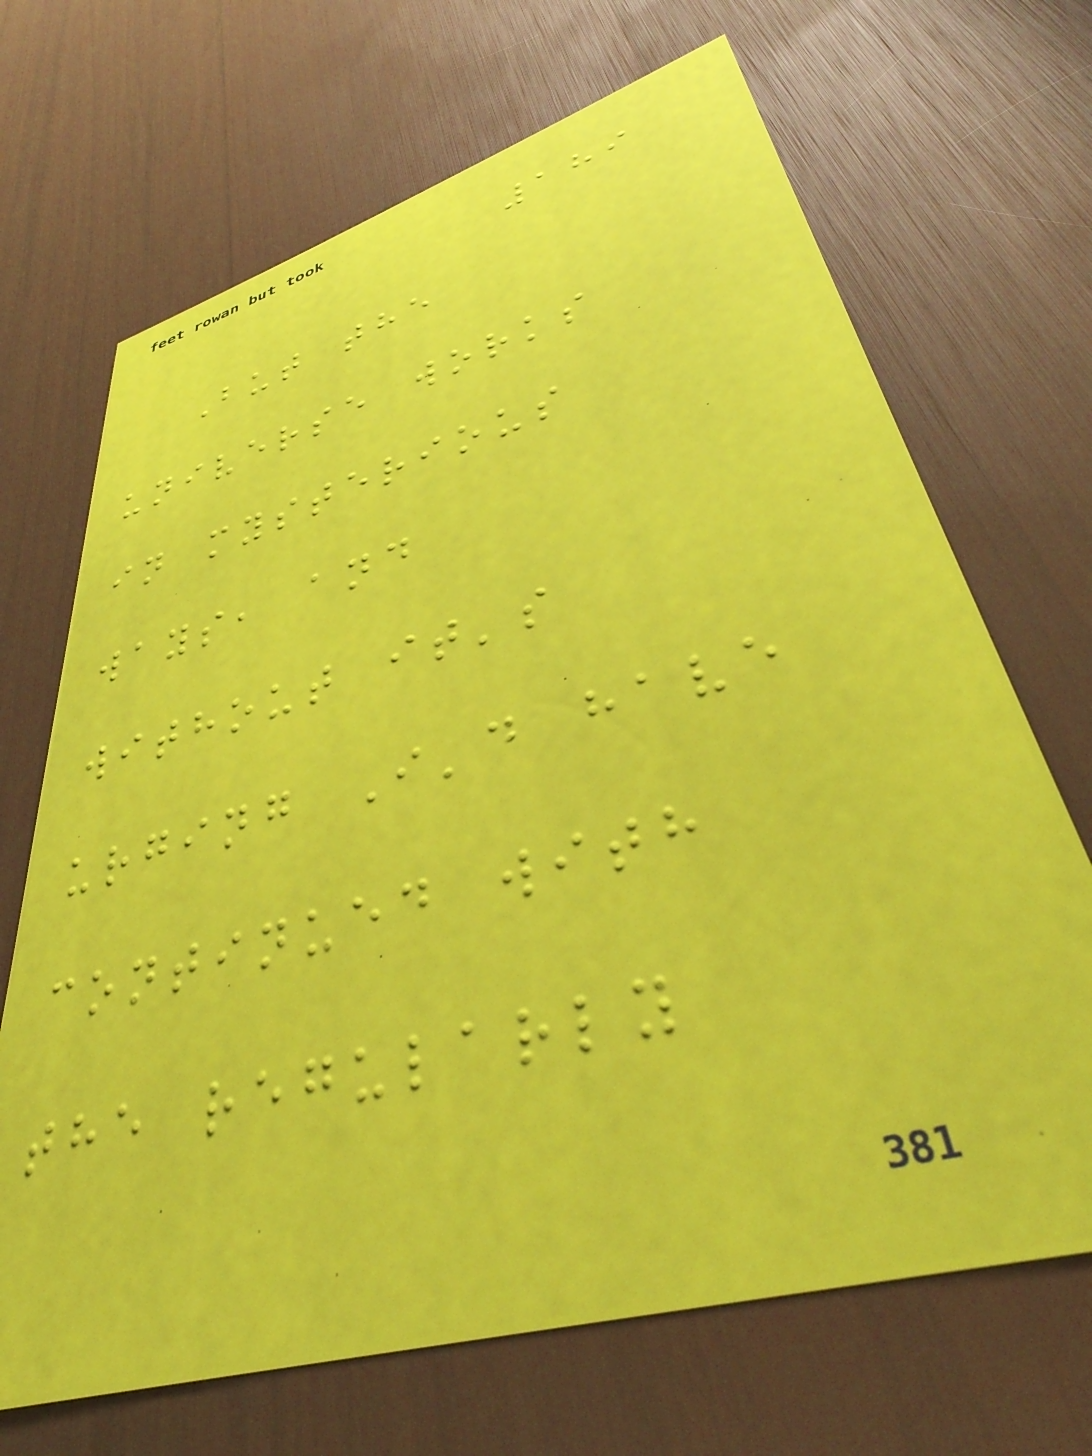189
But the
universe works
in mysterious
ways, and
without it's
urging I'd have
continued with
the regularly
